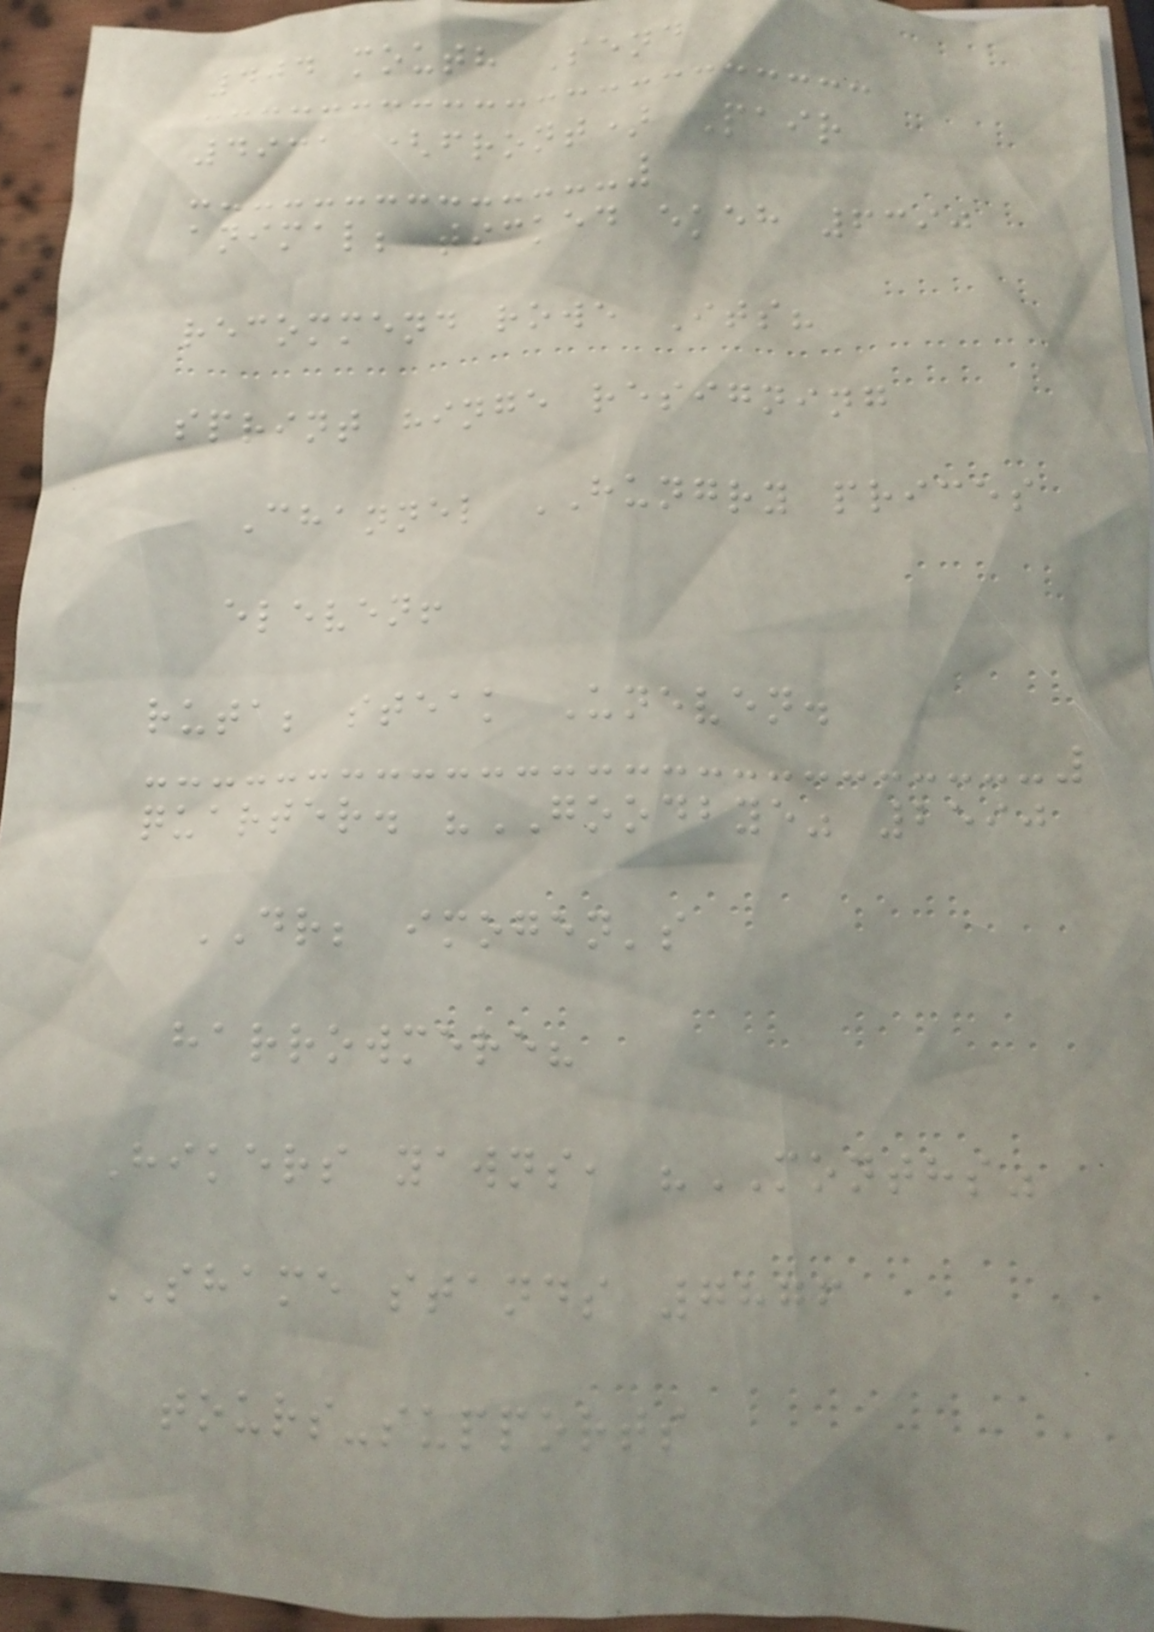404 mouth Send
4931 (front) Pair
animal; ticked ekeh 6390
recommend rowe Its?
sprint hinge resigning
Channel HUNGRY prices
eleven!
ruta; steak Uneven.
quarter. "GOODBYE" 2590
DR; imogen's
harrowmere?
Hikers yawns, "MONTHS"
SHAME stands 7876
tours-supports
